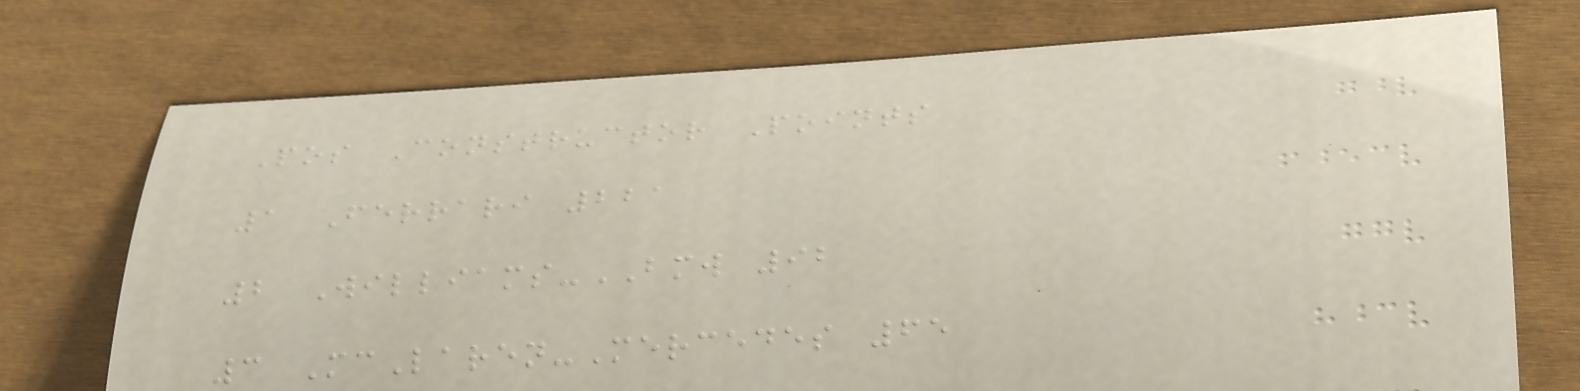Pos Constructor Points
1 Ferrari 221
2 Williams-BMW 92
3 McLaren-Mercedes 65
